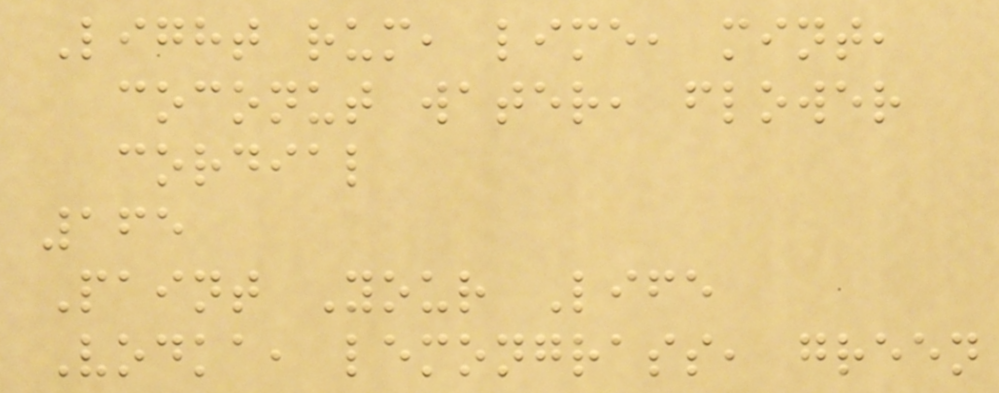Light rum, lime, mint,
coconut water, flower
cordial
165
Paint Your Life
Vodka, lemongrass, green
